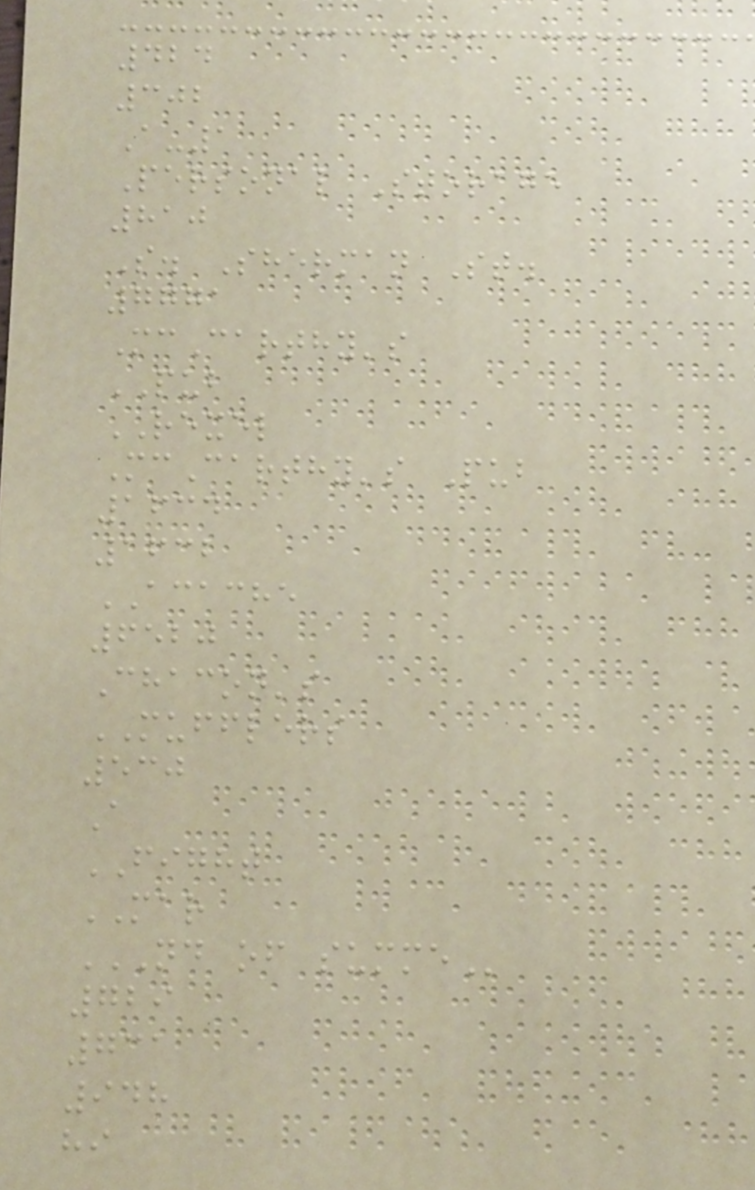424
302
A-1
Personal Storage
810
S. Sherman St.
7771
McCarthy's
PUB
REXEL
McCarthy's Pub
1634
1632
ACACHE
6520
Chacon's
MUFFLERS
530
A
FIGHT
MAR
ND OF SUMME
729
731
948
hi
